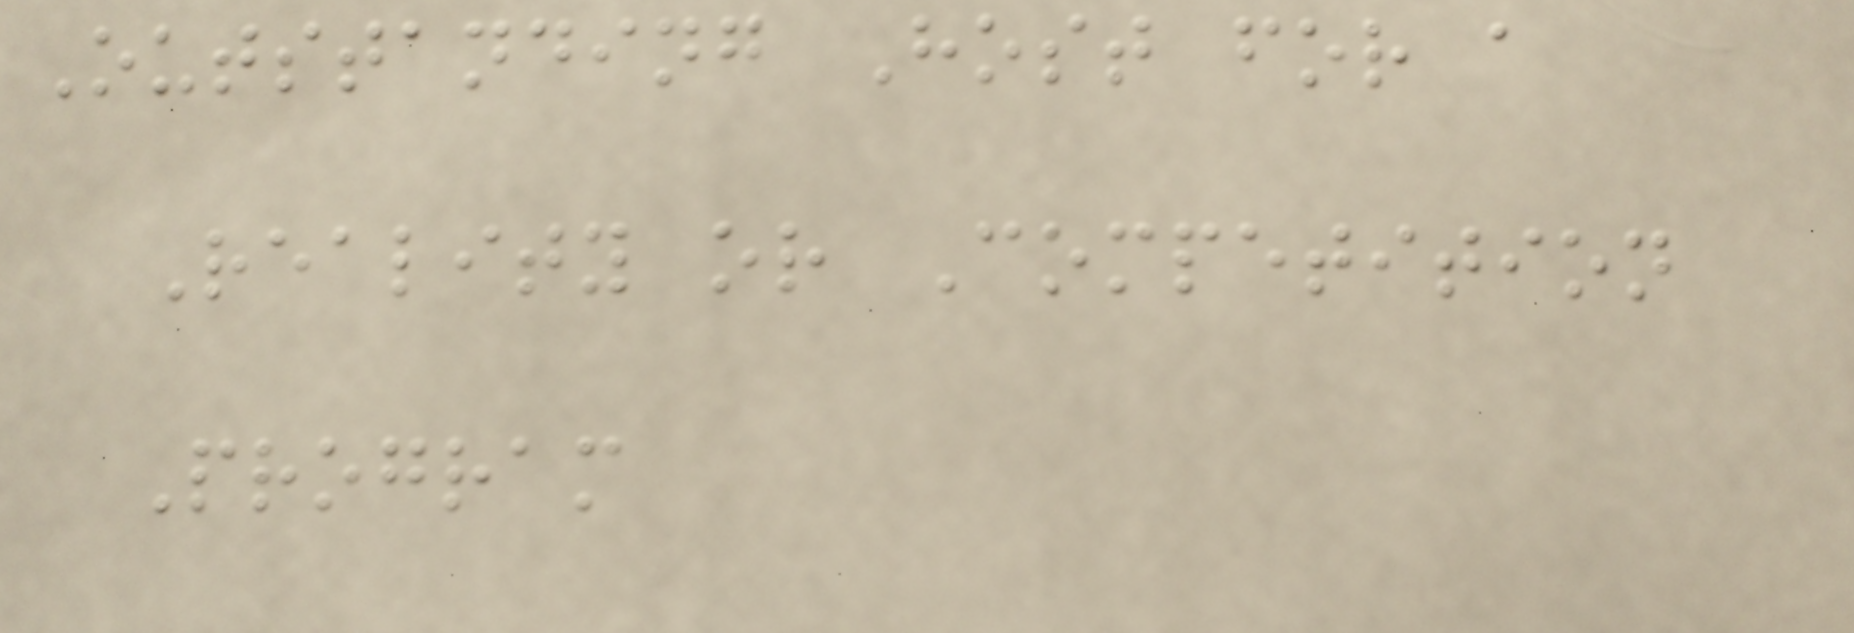Outstanding Host for a
Reality or Competition
Program
